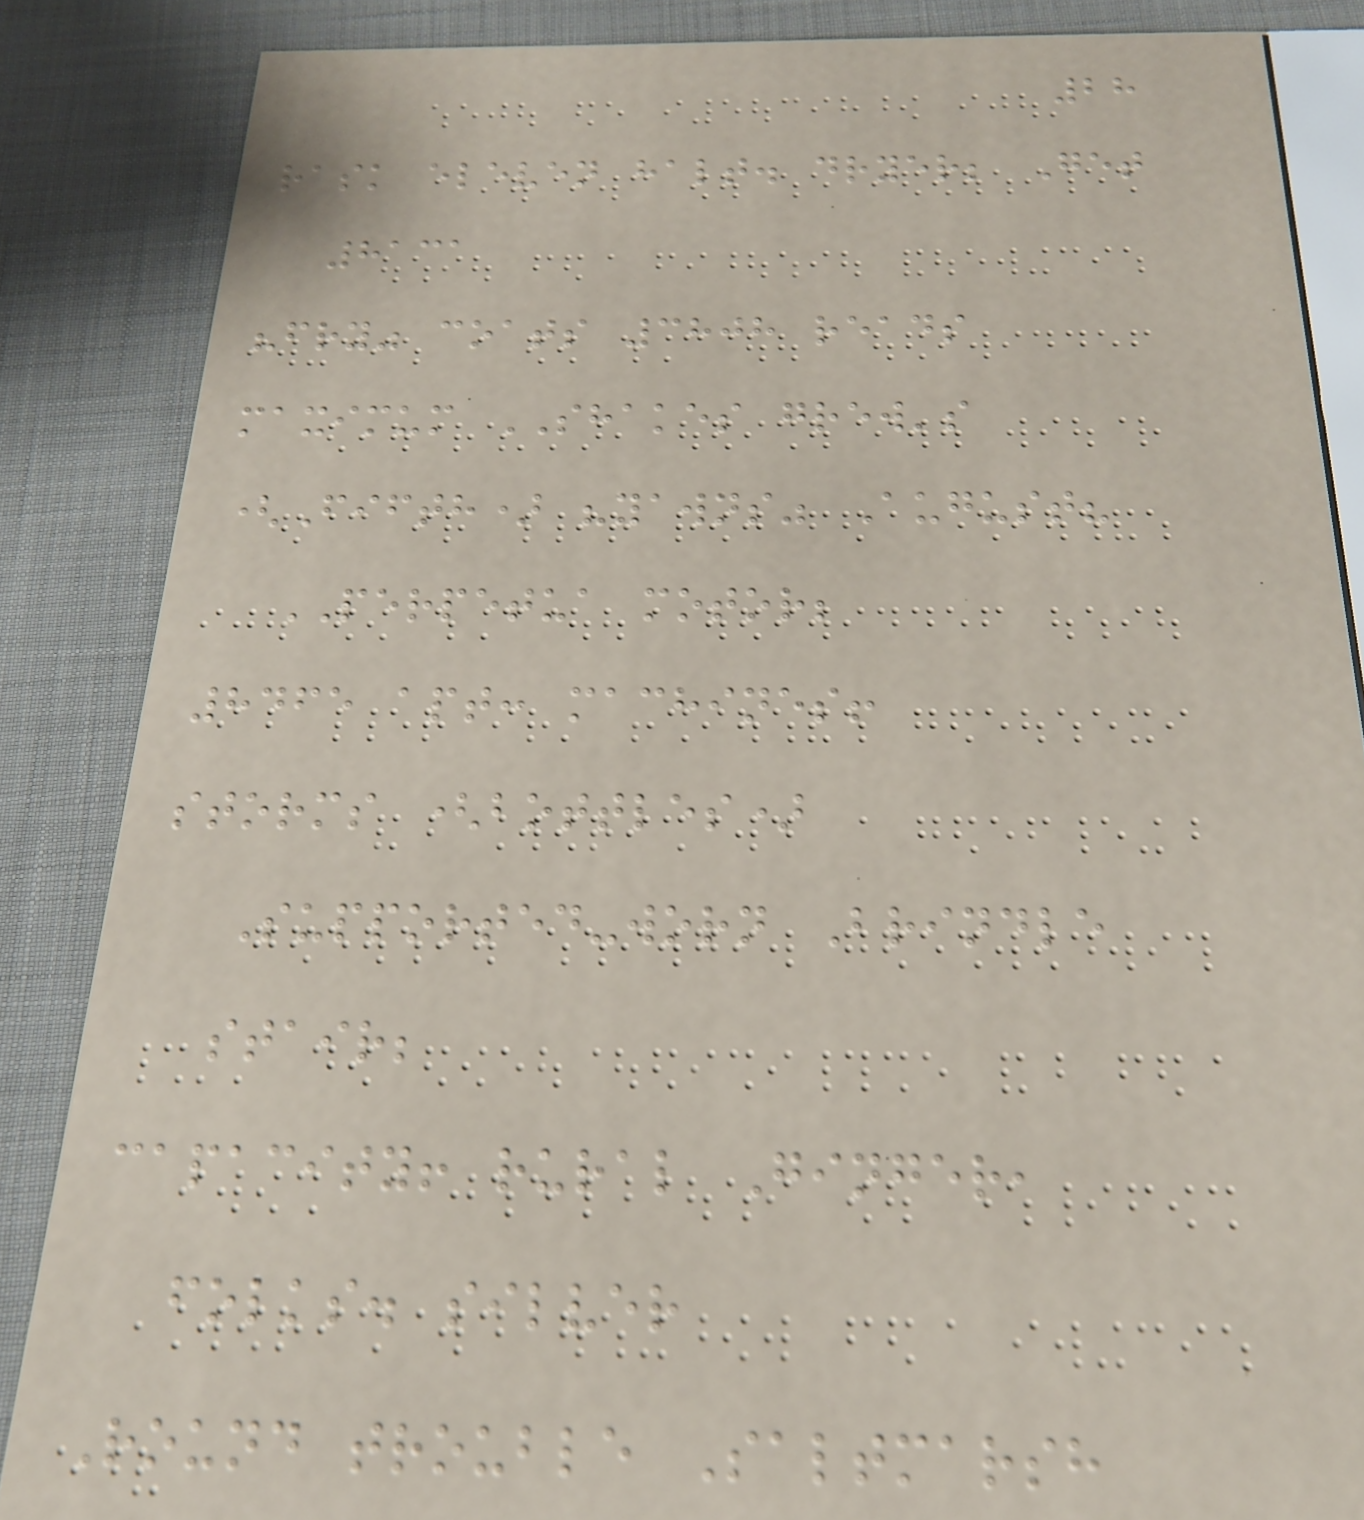28
rask eleven halt. dryer; Get
8131
"fry" coats 3808 reads
maximum SHAKES grew's
(Fifth) "yawns" August?
PERPETUA motor;
8465 apt: machines!
storms (bottles)
Supported-worn Brindle
stair;
capacity! rural Ginger,
folks. silver
Round trouble Saltmarsh
